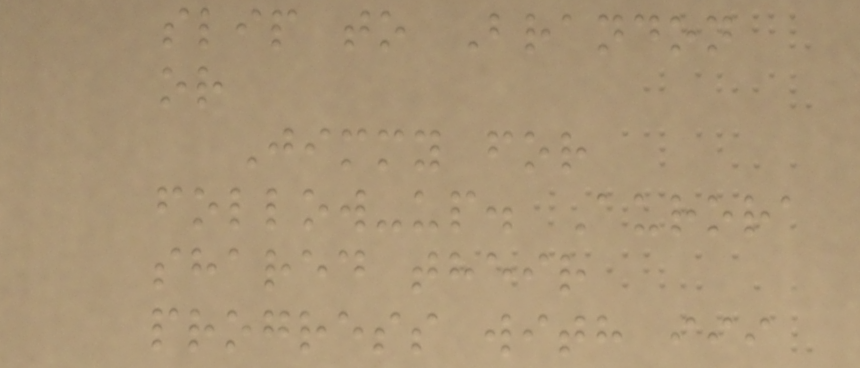slip to Brandon
or
Jimmy for
follow-up. Aurora
shared their
progress with iii
